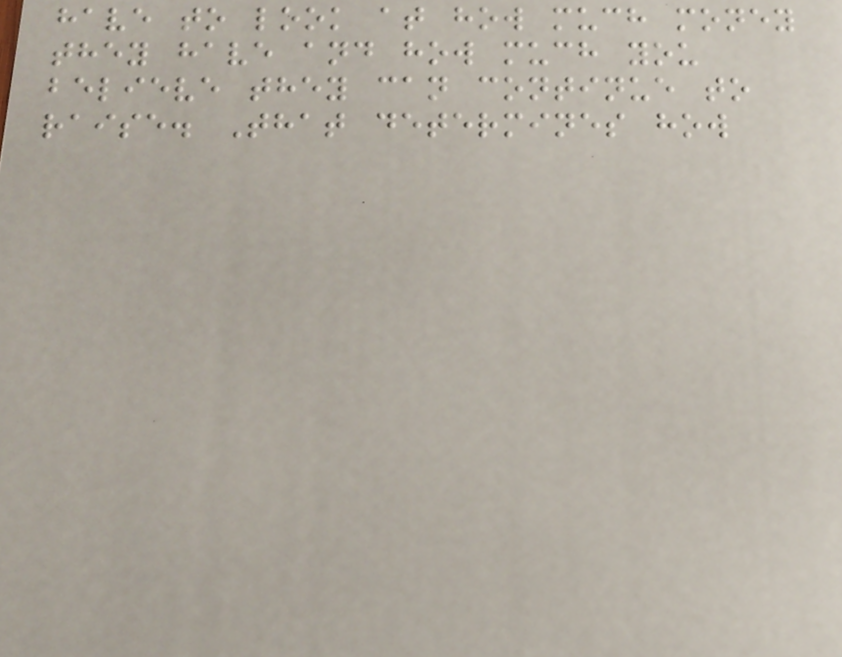have to look at how much money
they have and how much you
believe they can continue to
raise. That determines how
